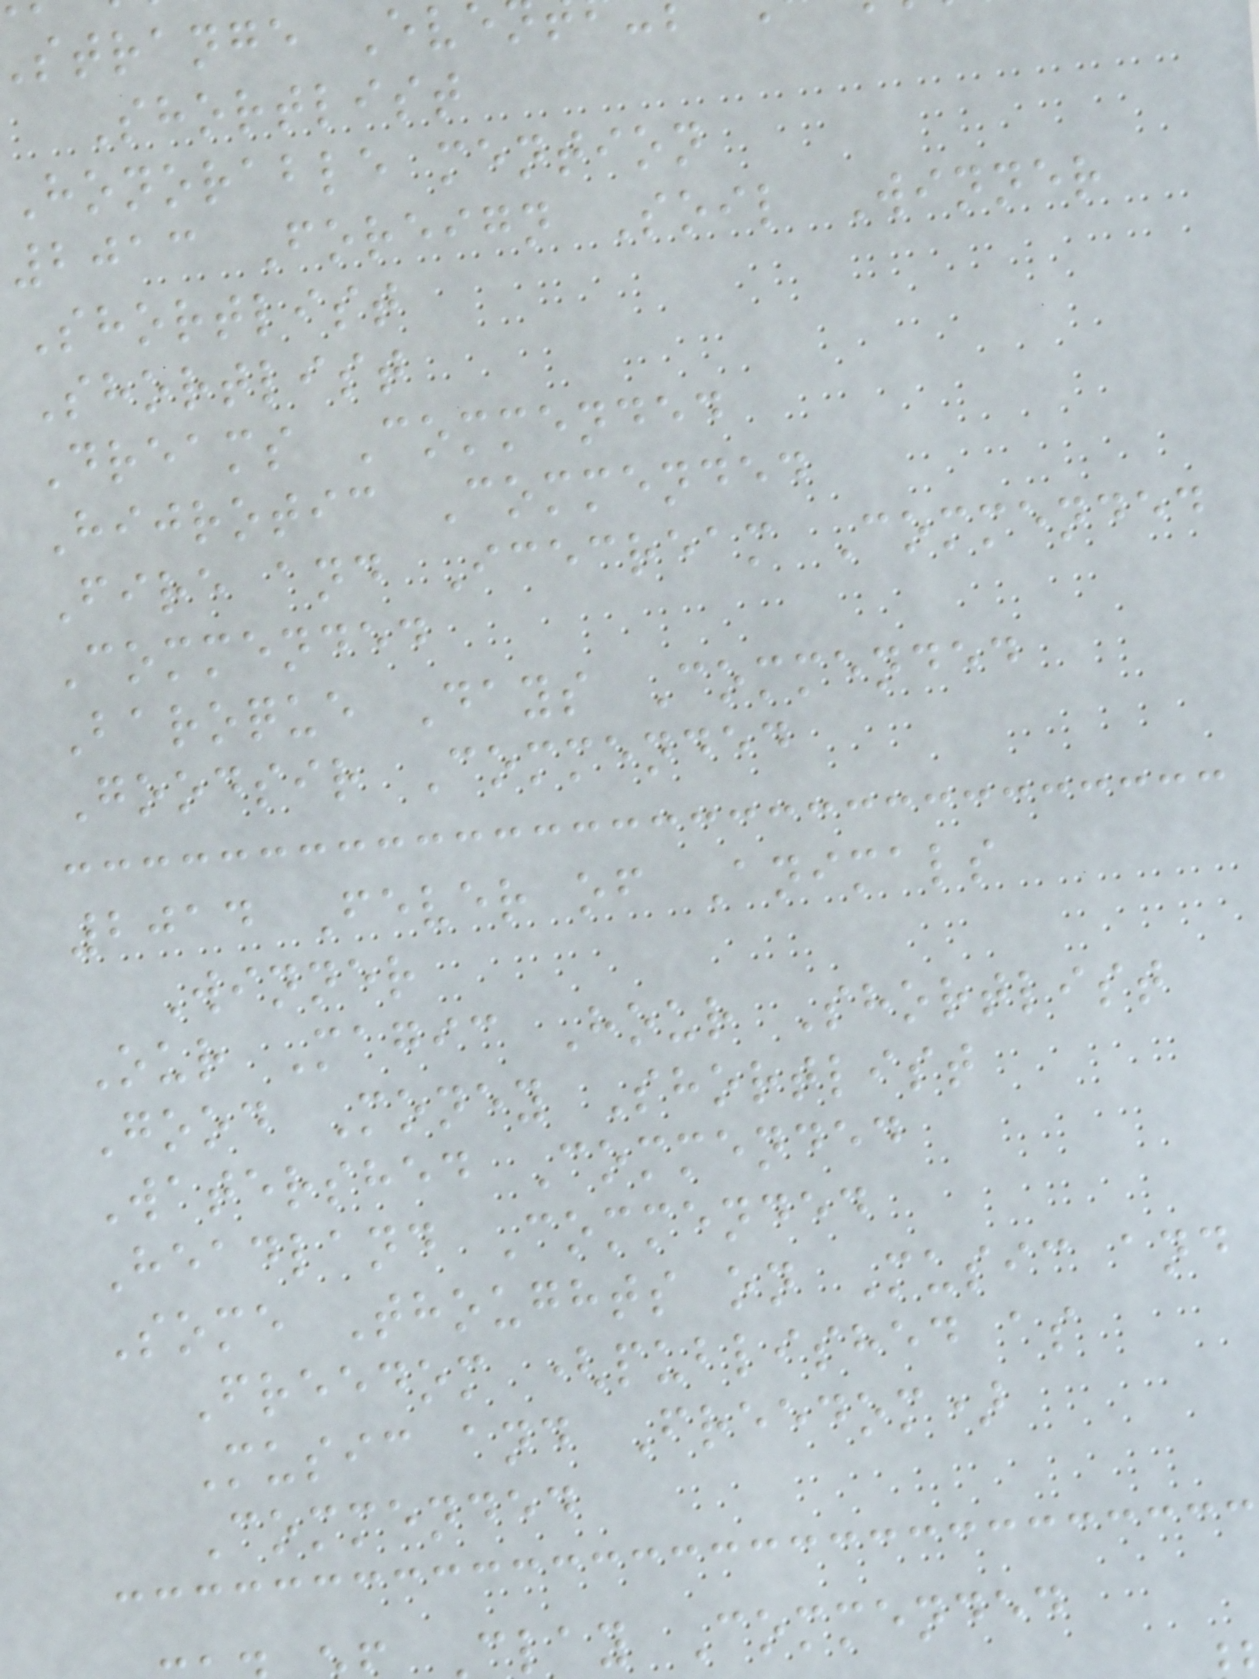strange Ev
Shortlist
Honorable mention
2013 Foreign Soil Winner
Shortlist
Shortlist
Dreams Commended
Hijrotic Commended
Fire and Icecream Commended
Commended
Baroque Days Commended
Goodsir Commended
2014 Fever of Animals
Winner
Our Magic Hour Shortlist
Good Money Shortlist
Watershed Commended
Headland Commended
Some Thoughts on Music and
Freedom (published as
Music and Freedom)
Commended
clay Commended
